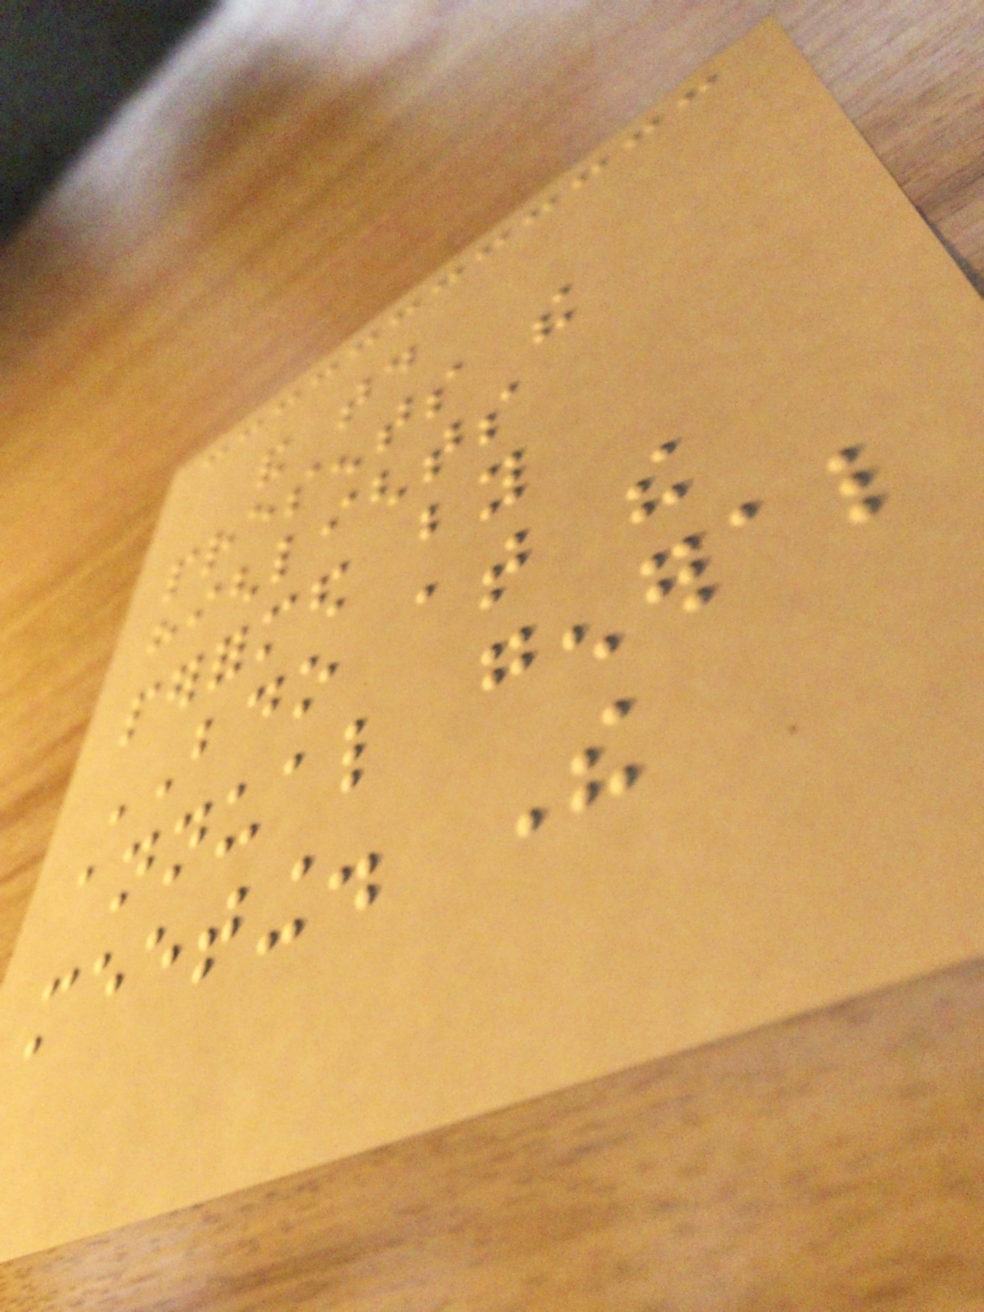and today
presents the
highlights
performed by
BDO at the
annual general
meeting. The
